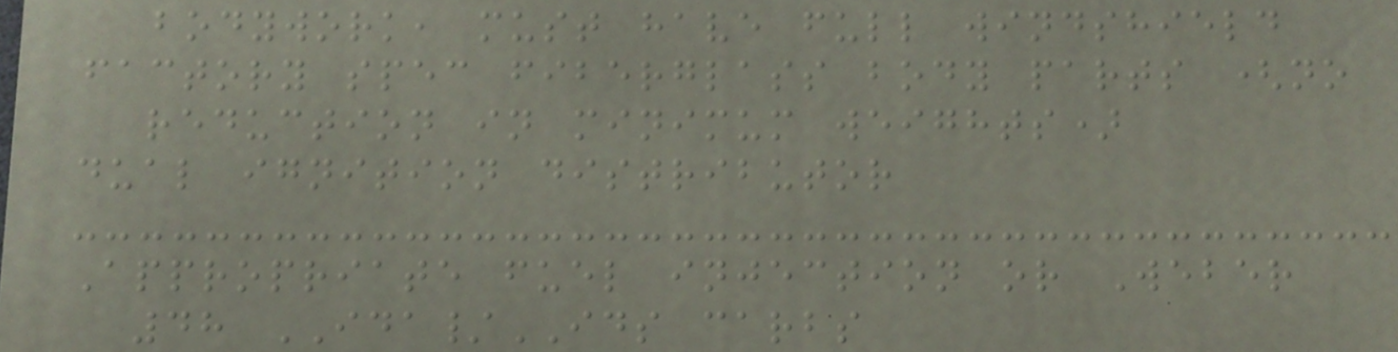bodywork, must have full windshield
factory spec fiberglass body parts (no
reduction in minimum weights)
dual ignition distributor
Appropriate fuel injection or Weber
48 IDA/IDS carbs
